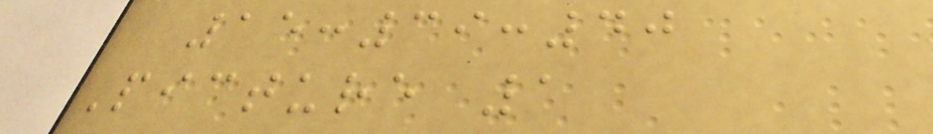15:39:40
Picture 1
